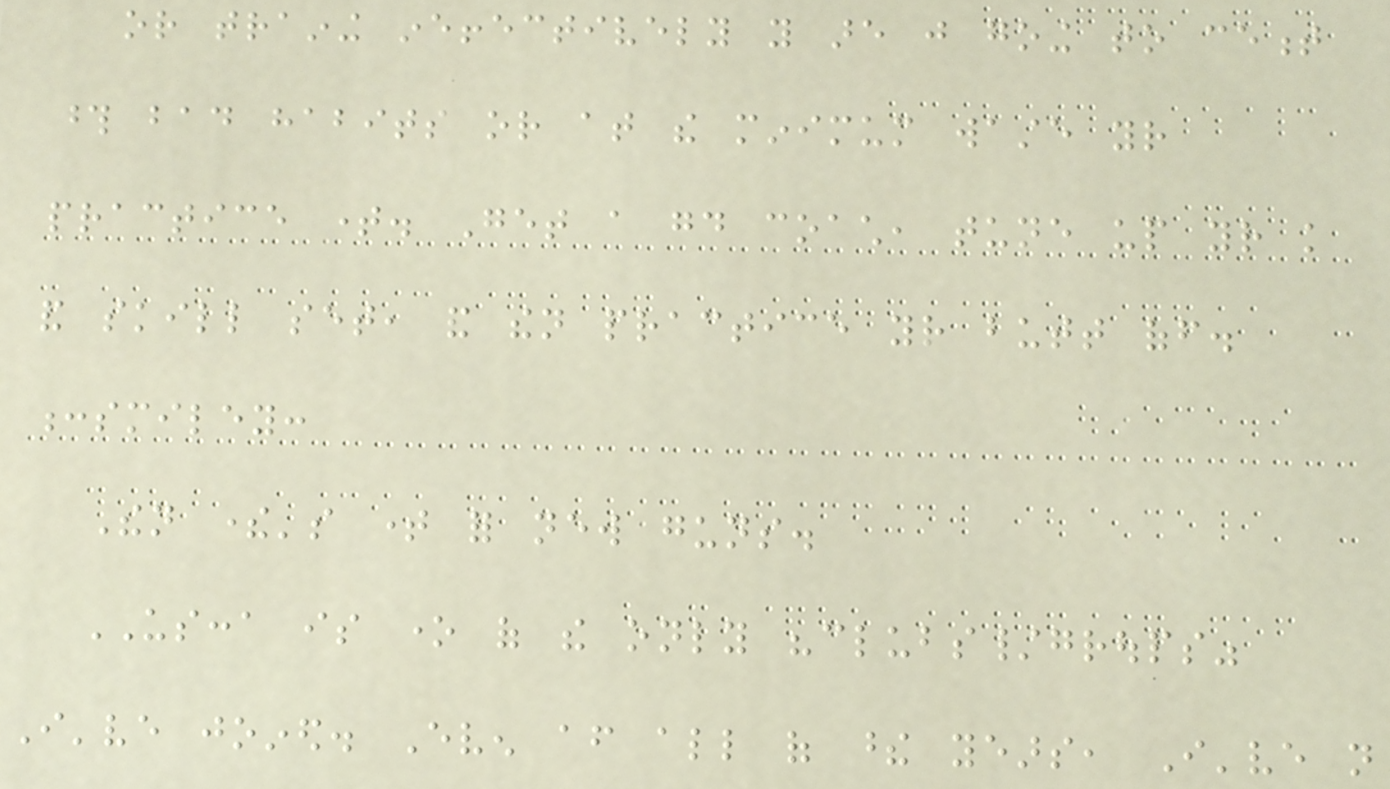or training ineffectively you are just going to cement
those bad habits or at the minimum waste your
practice time. Get a good coach, tune up your knowledge
and skill set, and then practice your butt off.
:smiley:
Then there's time for new guns.
USCCA is one of the only "clubs/groups"
I've joined. Even after all of these years, I've not
